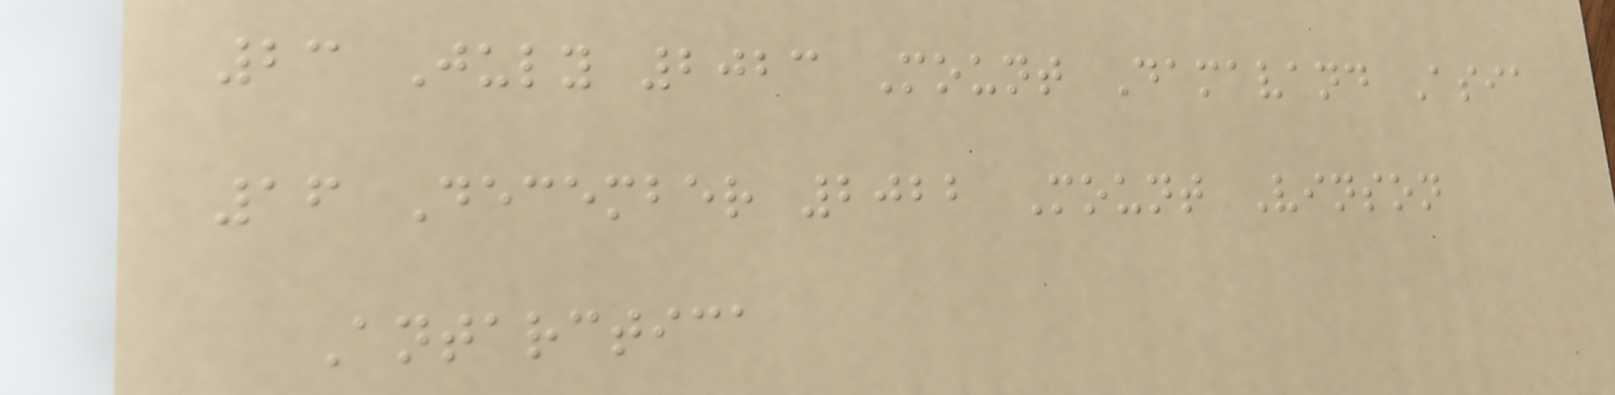23 July 2023 Mount Damavand Asia
16 December 2022 Mount Vinson
Antarctica
